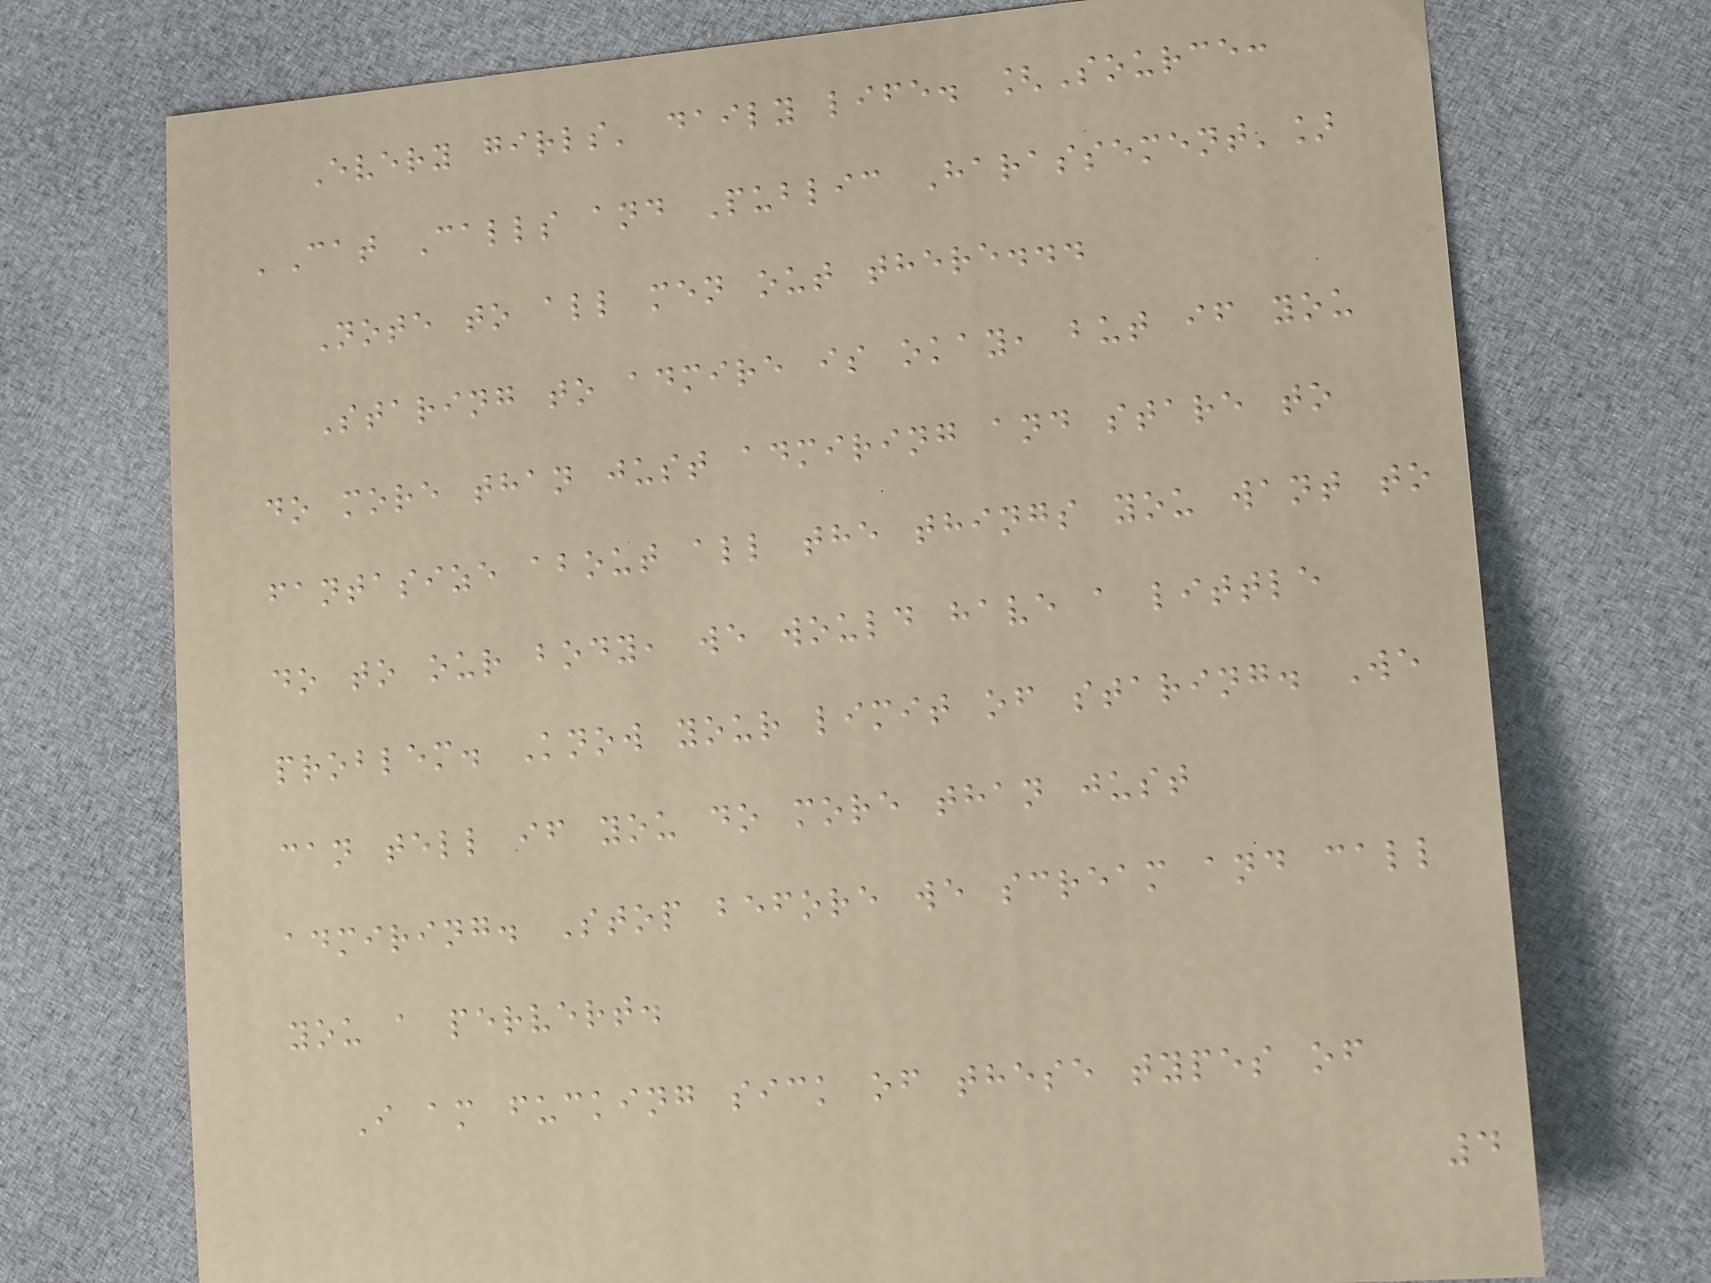Every girls' daily life. [Source:
'Cat Calls and Public Harassement']
Note to all men out there...
Staring to admire is okay, but if you
do more than just admiring and stare to
fantasize about all the things you want to
do to our body, we would have a little
problem. Know your limit of staring. We
can tell if you do more than just
admiring. Stop before we scream and call
you a pervert.
I am fucking sick of these types of
4
